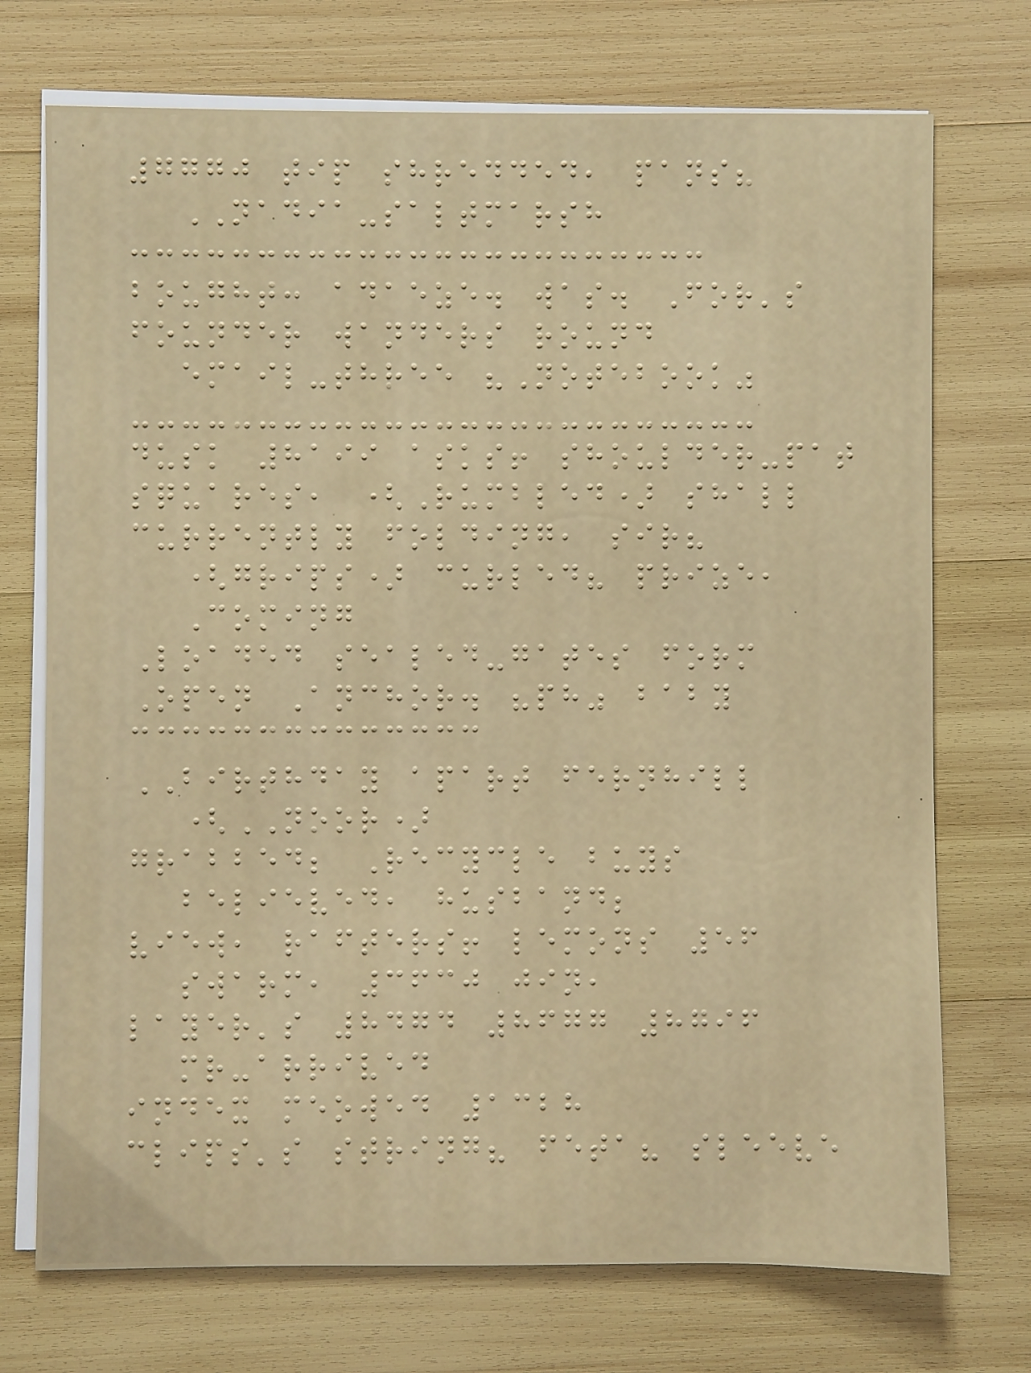7770 tip shredded, pans?
NADIA-saltmarsh
bought: adaeze. was. For's
founder wanders round
email-three "Notebook"
dusk 8199 asks! shoulder-pat
squares, (Rumbled) shall
currently folding, sir?
(grips) curled? prize,
Coming
Loaded sealed-gates form
Open Anchor. "ph" baby
BIRTHDAY apart fernhill
(NOOR)
grabbed; Recycle buys
believed, husband;
view, rafters! lemons 56
swarm, 3630 jin,
layer's 8474 8677 8796
mr-arrived
index meowed 1328
clips's string? feta? sleeve
